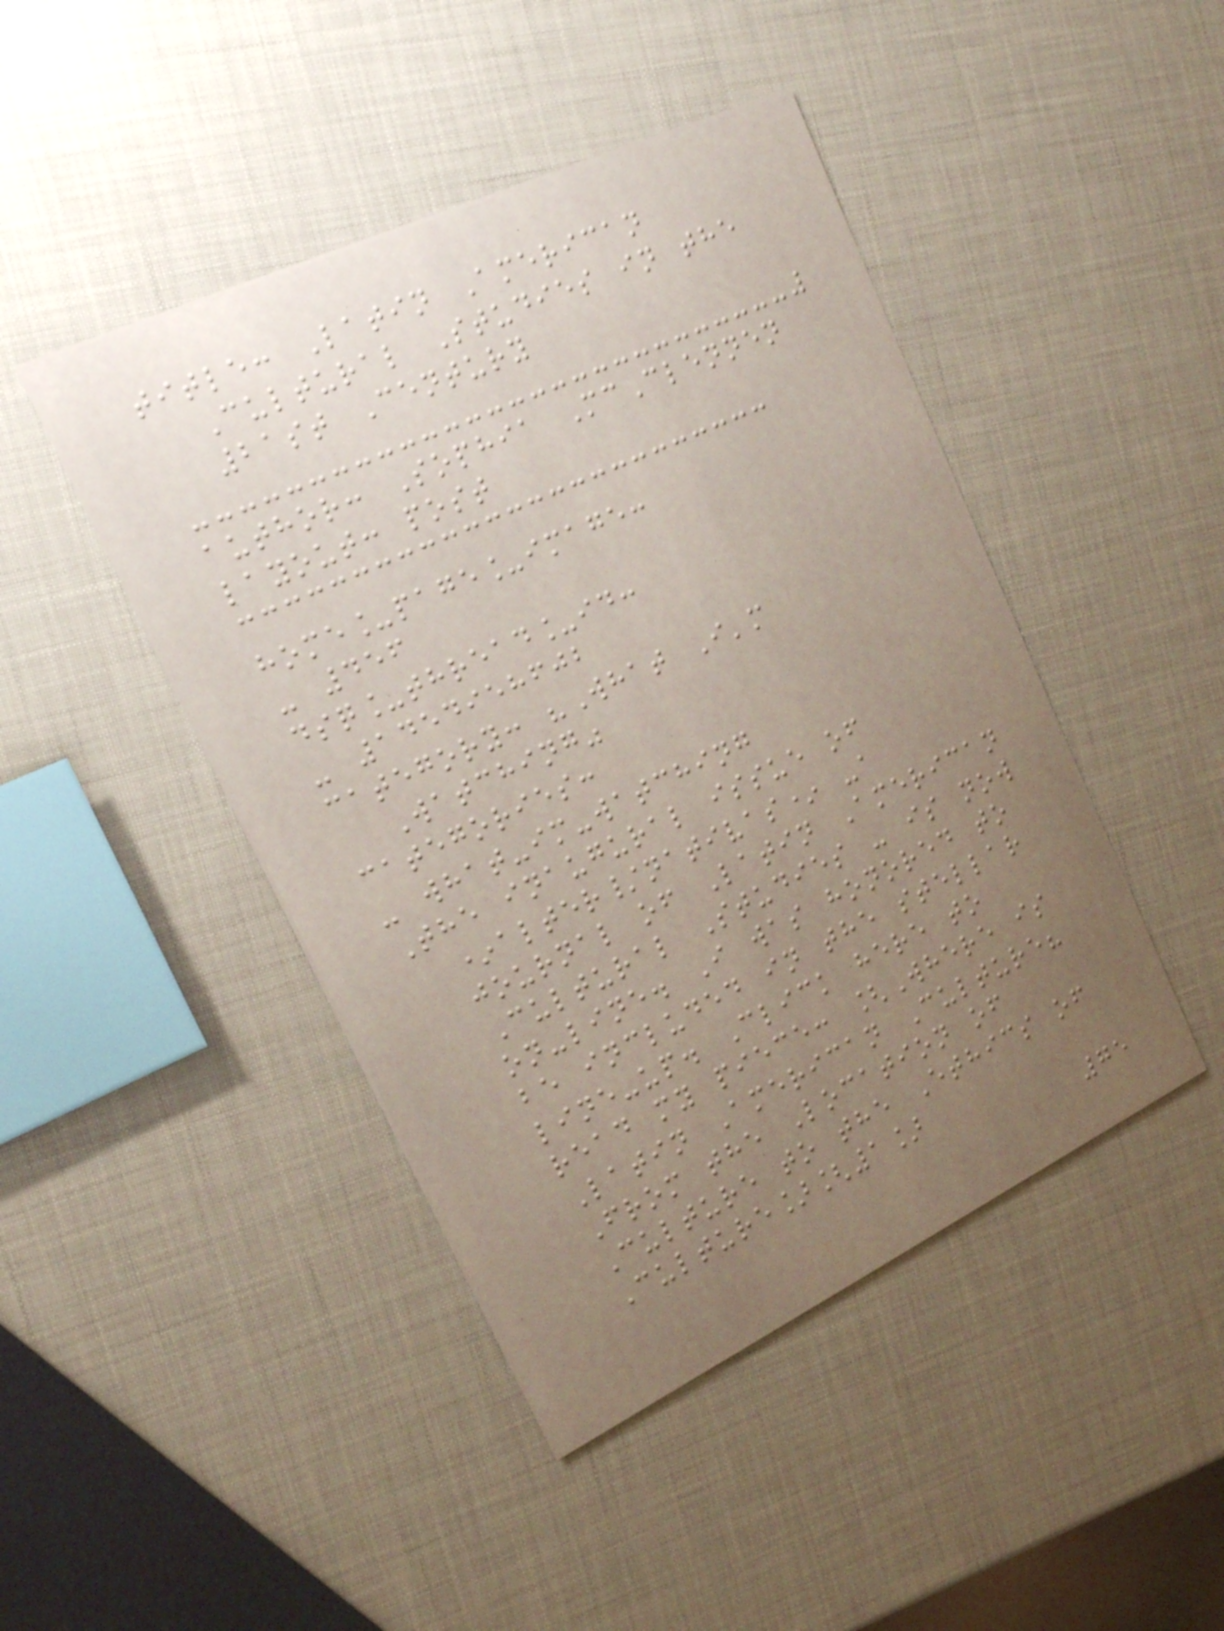title: Latin American
Cultural Studies in the
21st Century
author: Sophia McClennen
layout: post
home_page_image:
- 456
dsq_thread_id:
- 1454958602
category: "What I'm
Watching"
categories:
- what-im-watching
The inaugural issue of
*alter/nativas* -a
journal of Latin American
Cultural Studies - is now
on-line. I was honored to
be included in the stellar
line-up. Click here to
read my piece: [Where is
Latin American Culture?
From the Location of
Culture to the Ethics of
Culture][1]
75
